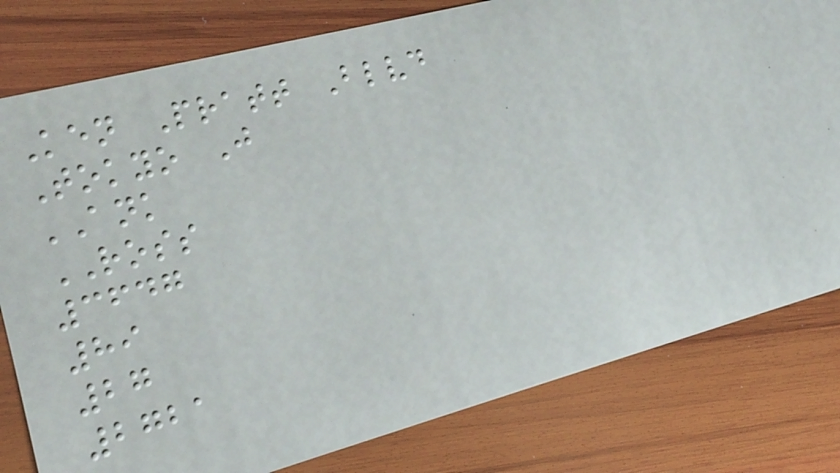Ken Pratt Blvd
Tokyo J
ANK
ROSS
3647
89
27
2721
